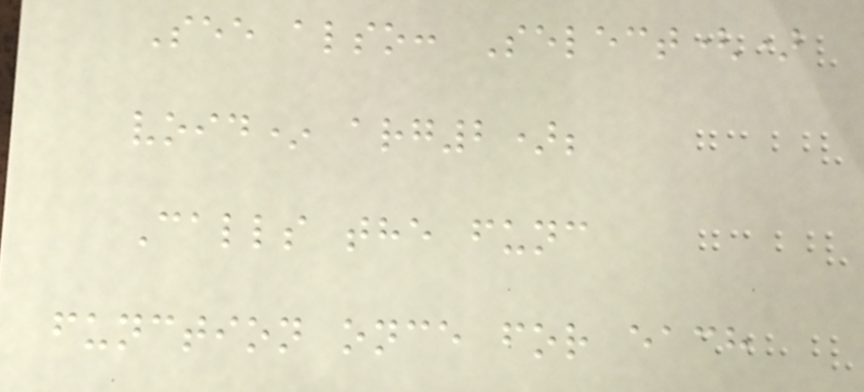See also: Select()
void* arg2);
Calls the func
function once for each
